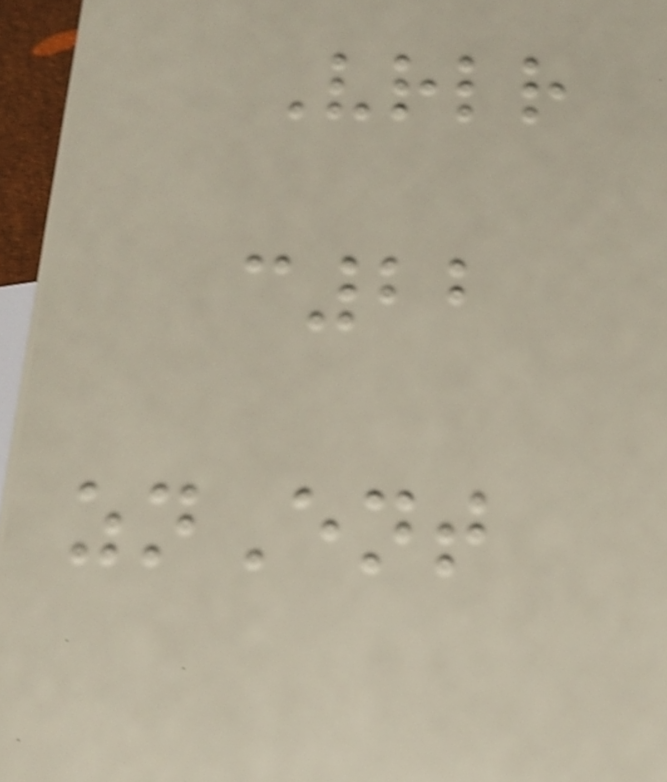Vrlr
c22
znEnt
